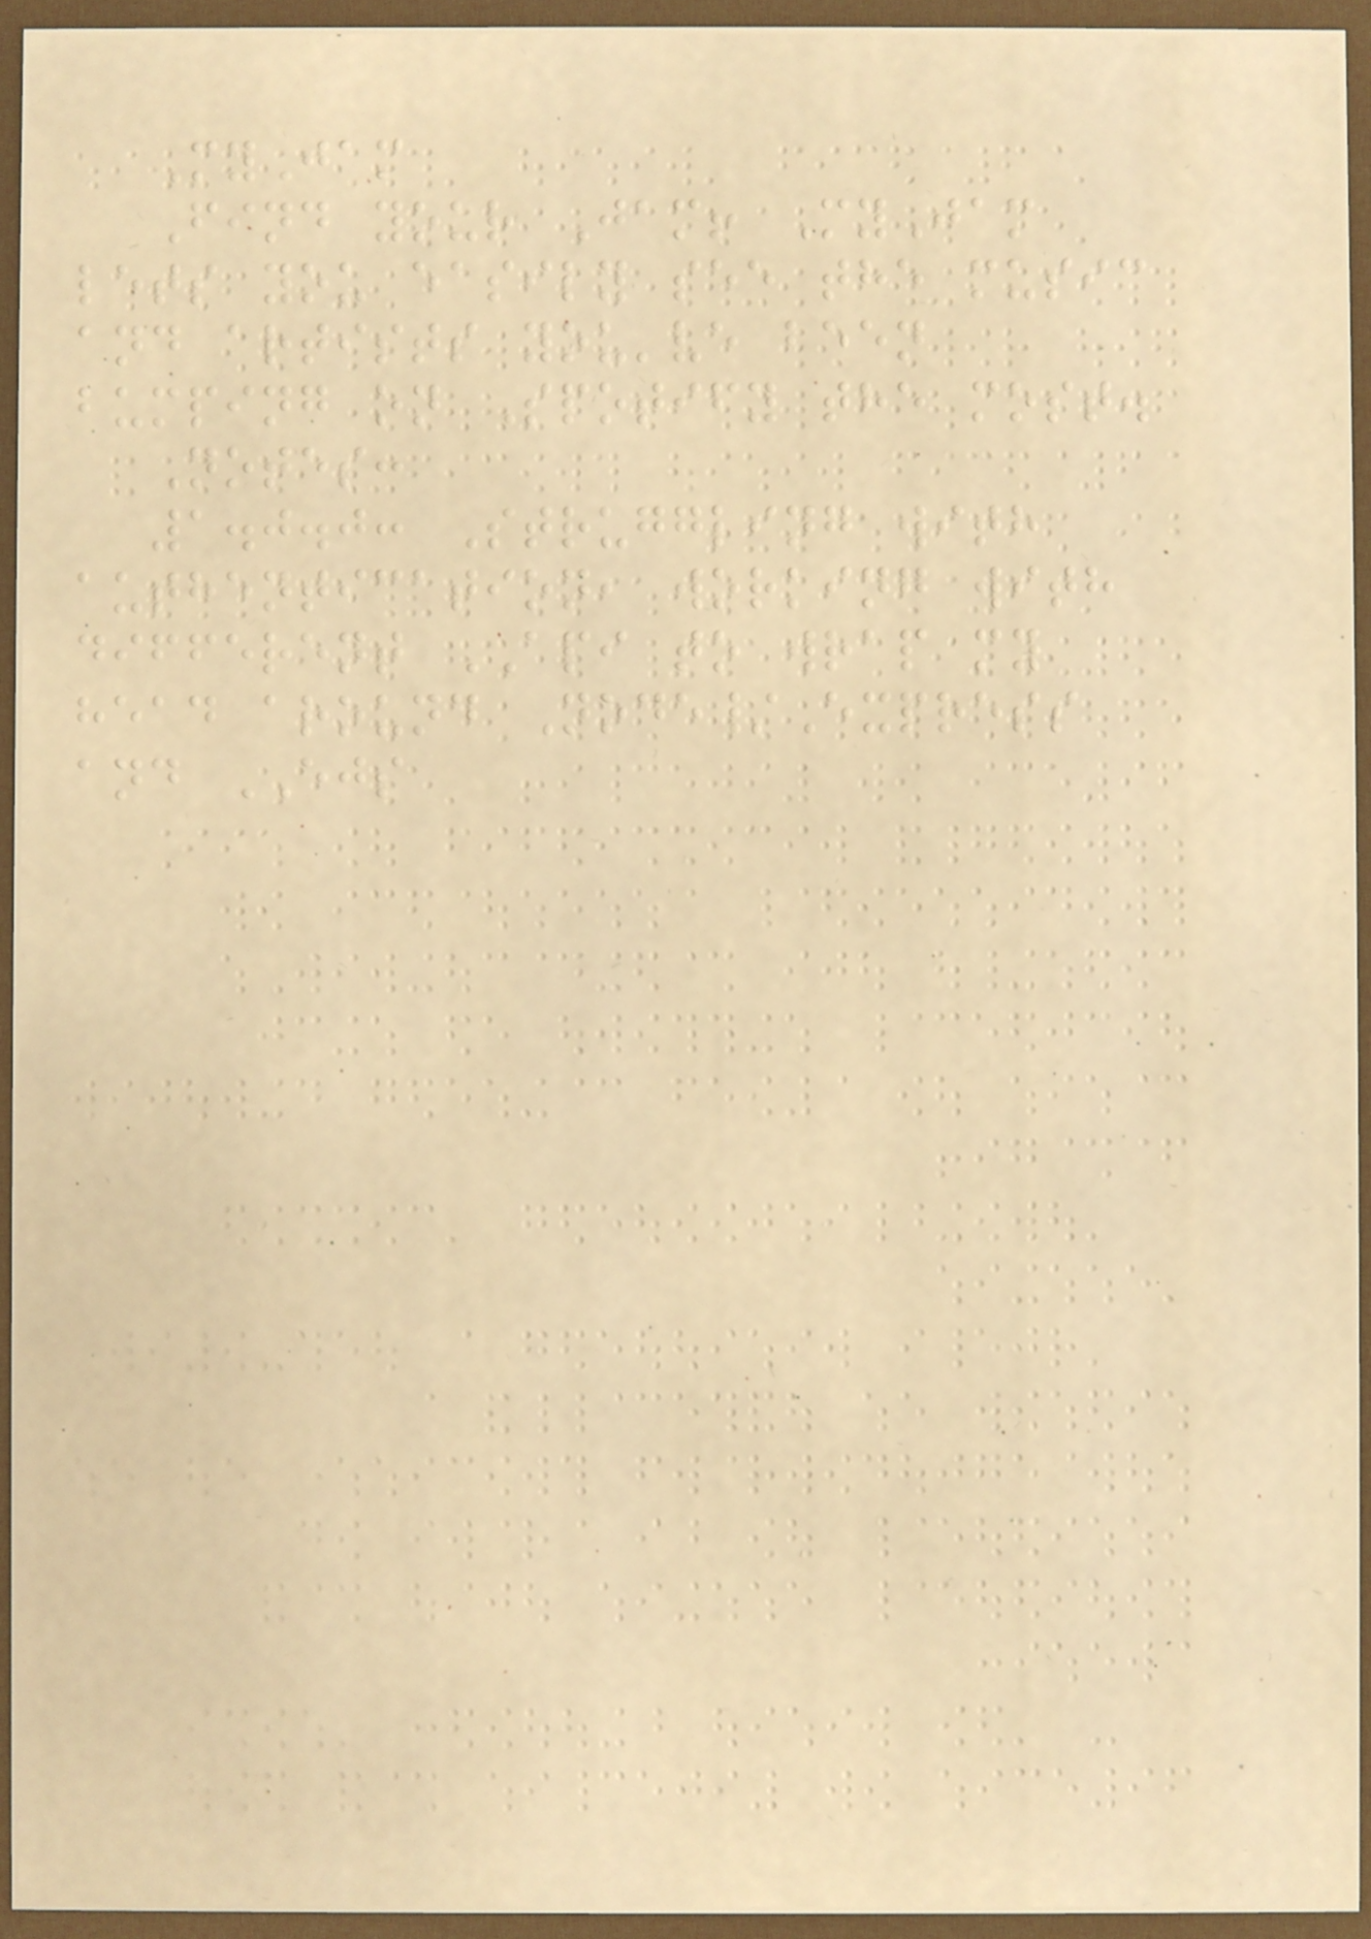MyJam
Find your Jam! MyJam
lets you easily see the music
and artists you've been
bumping on Spotify the most.
Notes:
1.0.0: Struggling with
authentication, working with
different API to wrap my
head around Node/Express
and EJS
